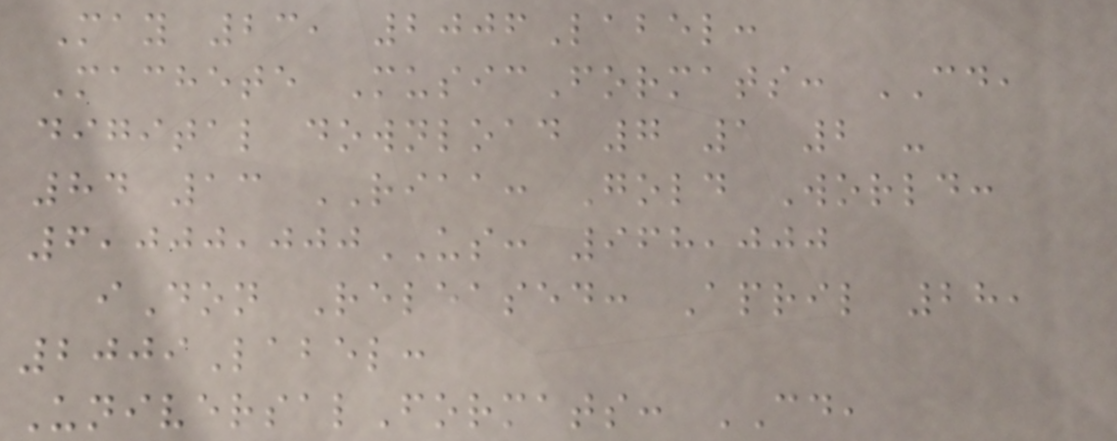May 23, 2006Label:
Machete MusicFormats: CD,
digital download 7 1 2 -
84 13 RIAA: Gold World:
6,000,000US: 968,000
iDon Released: April 28,
2009Label:
UniversalFormats: CD,
